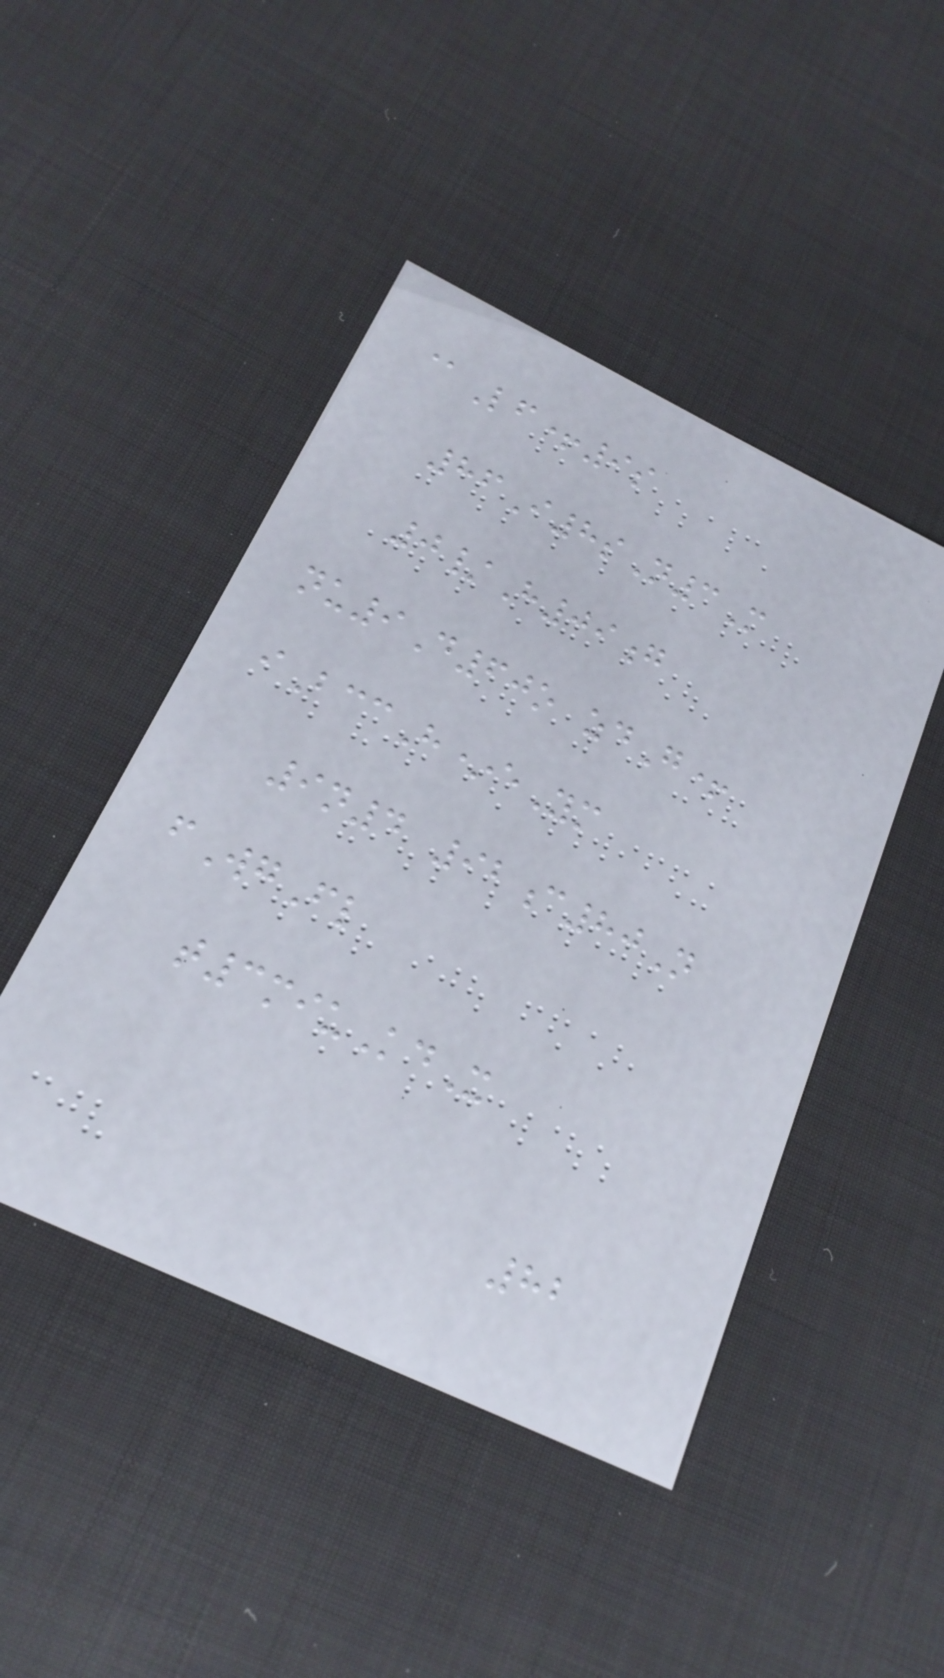@Lf+9s
86I8sN3M
0/H09g
nu9D60o zdG+
iBccH*eYm
9n4 92c80N
fWgFl
t3miuKdX
82
